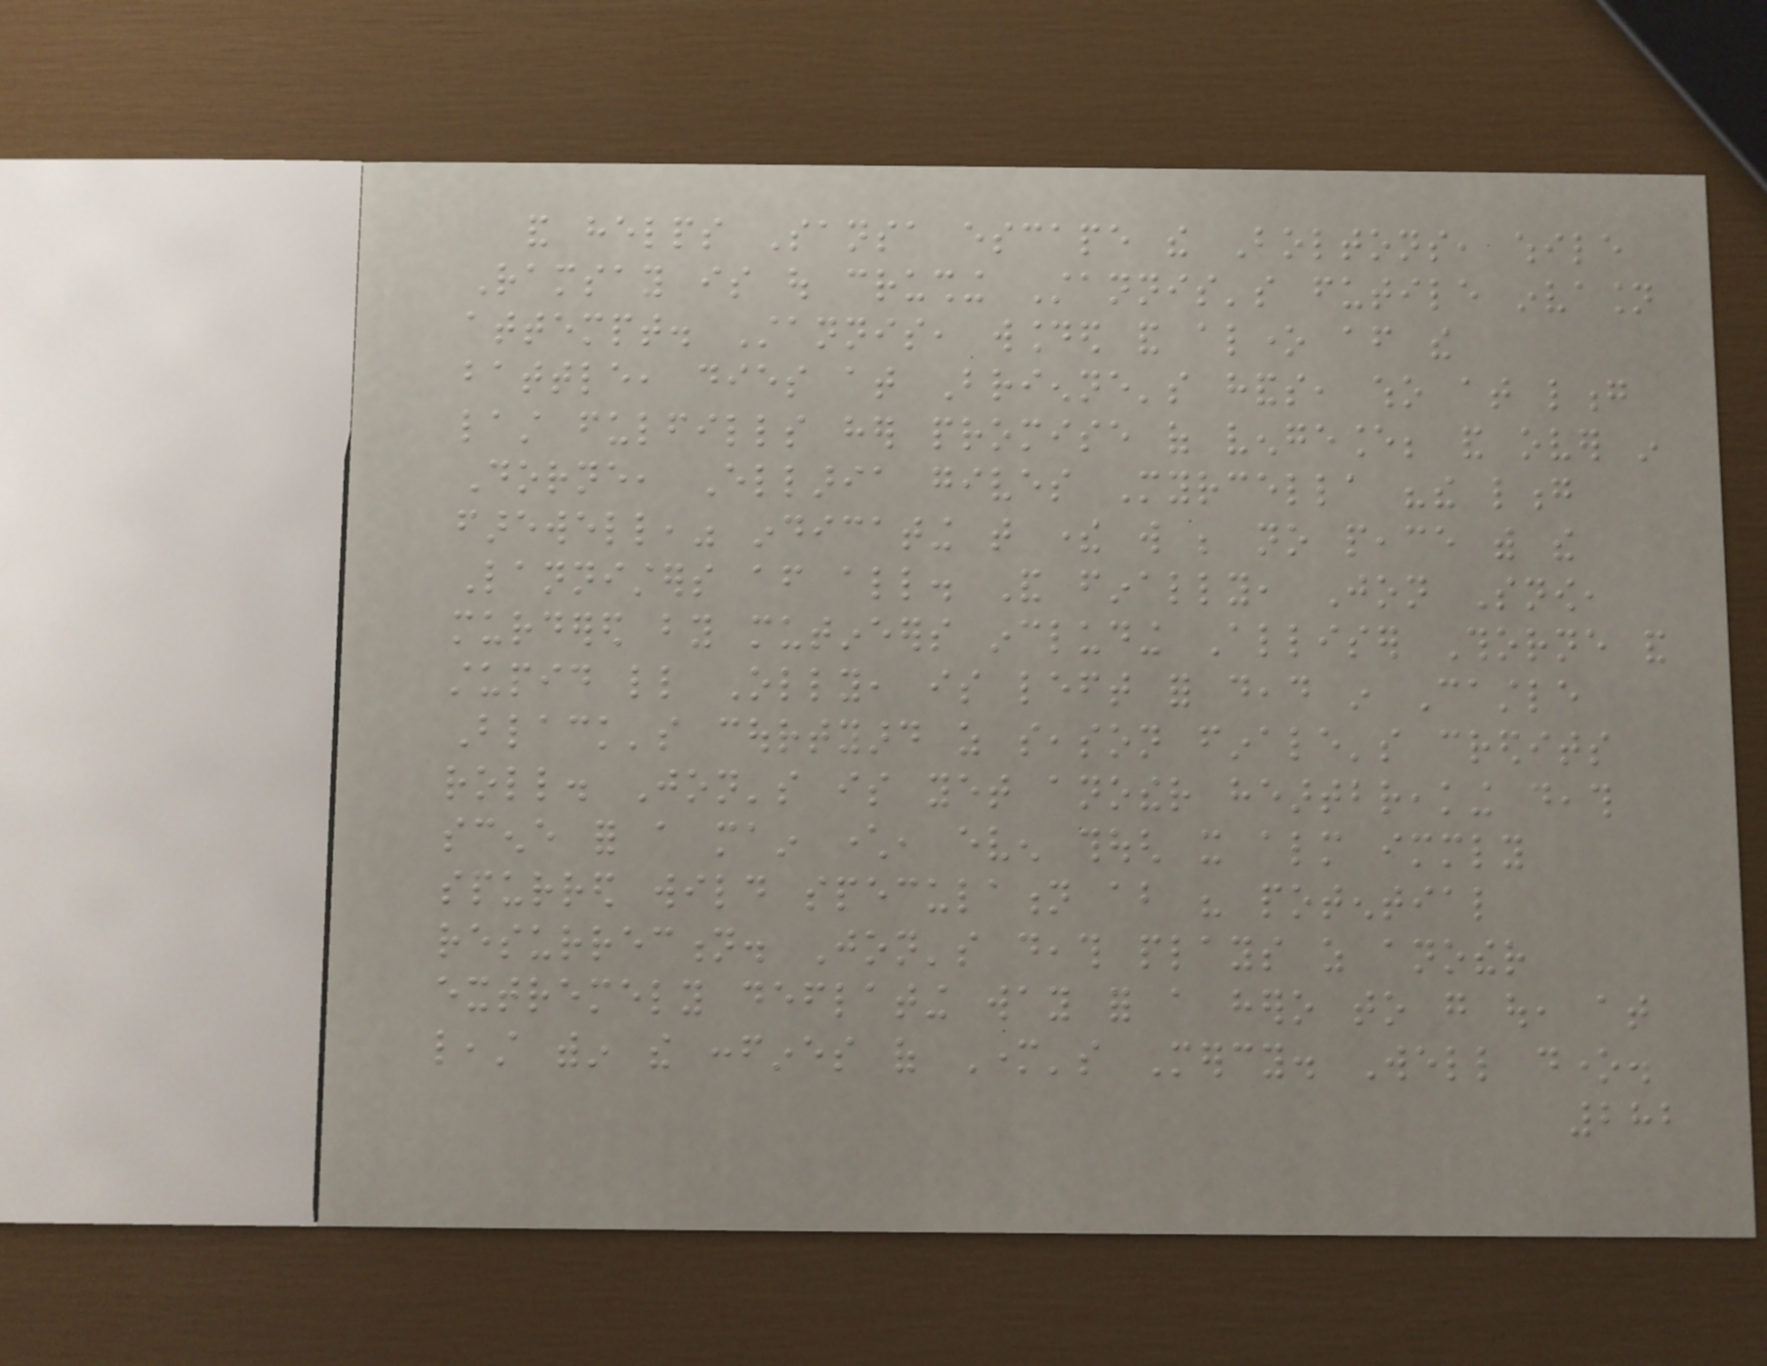and helps Sansa escape the Boltons, while
Ramsay is out crushing Stannis's futile invasion
attempt. Stannis, wounded and alone after the
battle, dies at Brienne's hands, who at long
last fulfills her promise of vengeance; and over in
Dorne, Ellaria gives Myrcella "the long
farewell," indicating that there will be no peace with the
Lannisters after all. And finally, Jon Snow,
murdered by mutineers including Alliser Thorne and
stupid little Olly, is left for dead in Castle
Black's courtyard as season finale's credits
roll. Jon's is yet another heartbreaking death
scene for a main character, even though it almost immediately
spurred wild speculation about his potential
resurrection. Jon's death plays as another
extremely deflating way for a hero to go out, at
least within the confines of Mother's Mercy. Well done.
282
